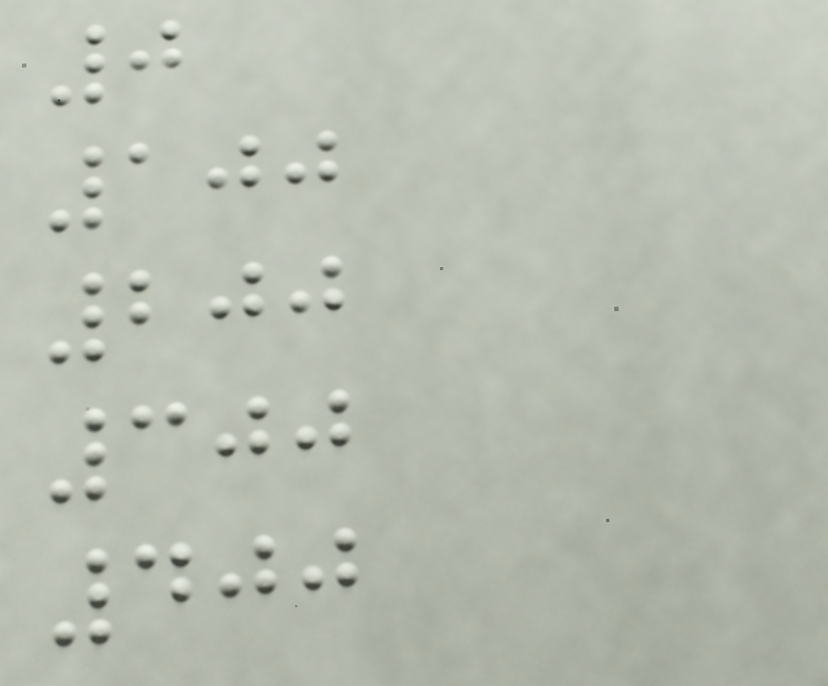0
100
200
300
400
